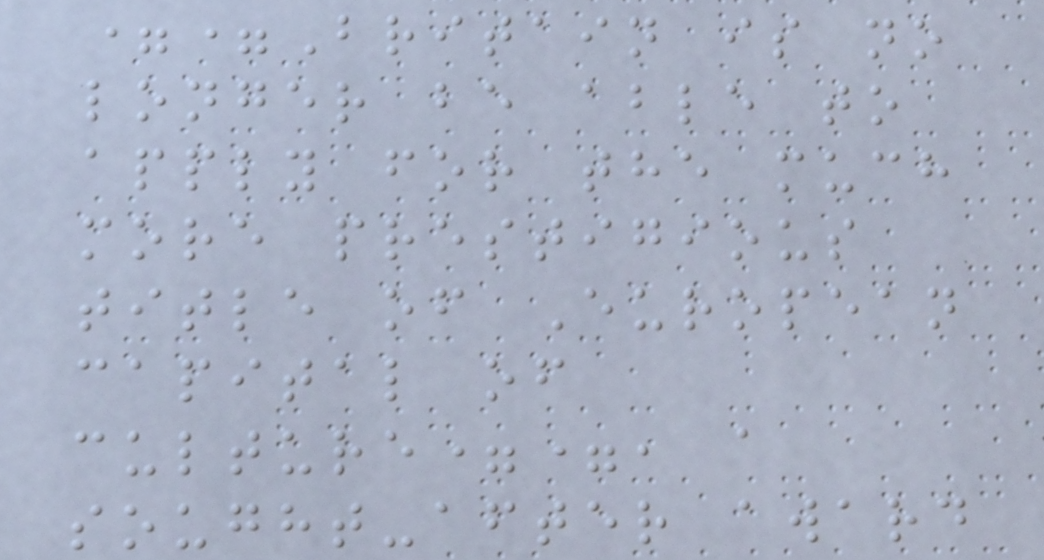==Britain is no
longer be able to
apply for the much
more prestigious
title of European
capital of
culture==, a
sought-after award
